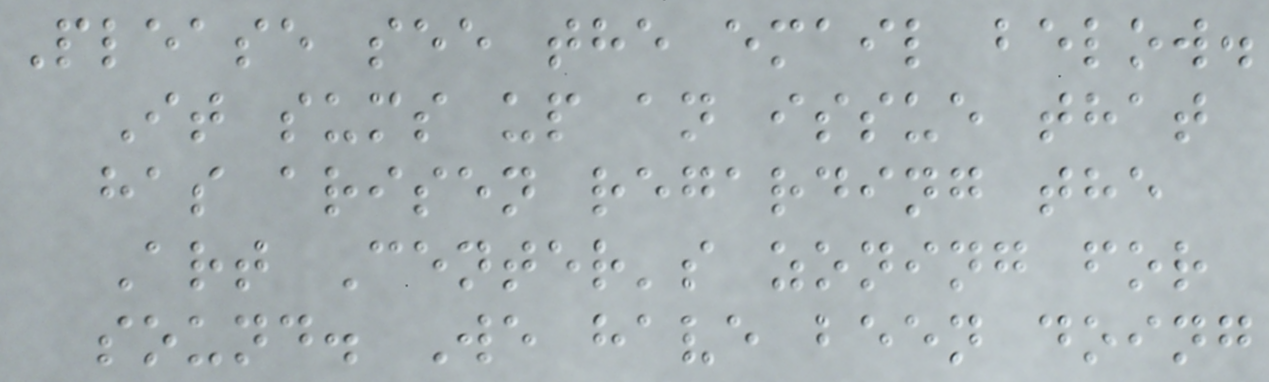Please see the email below.
It sums up an issue that
has arisen regarding the
Art Center's zoning for
sound. We have been doing
